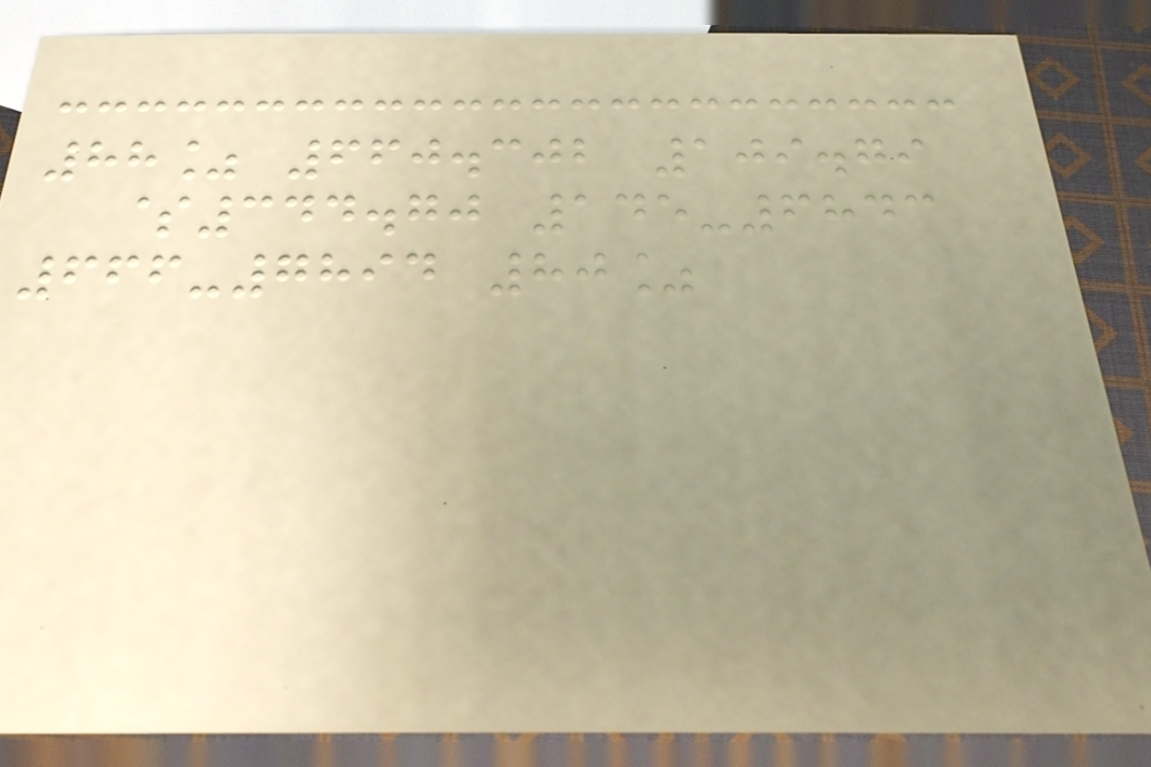88% 660.302 109.79
$344.70 145-6843
666-7894 80%
